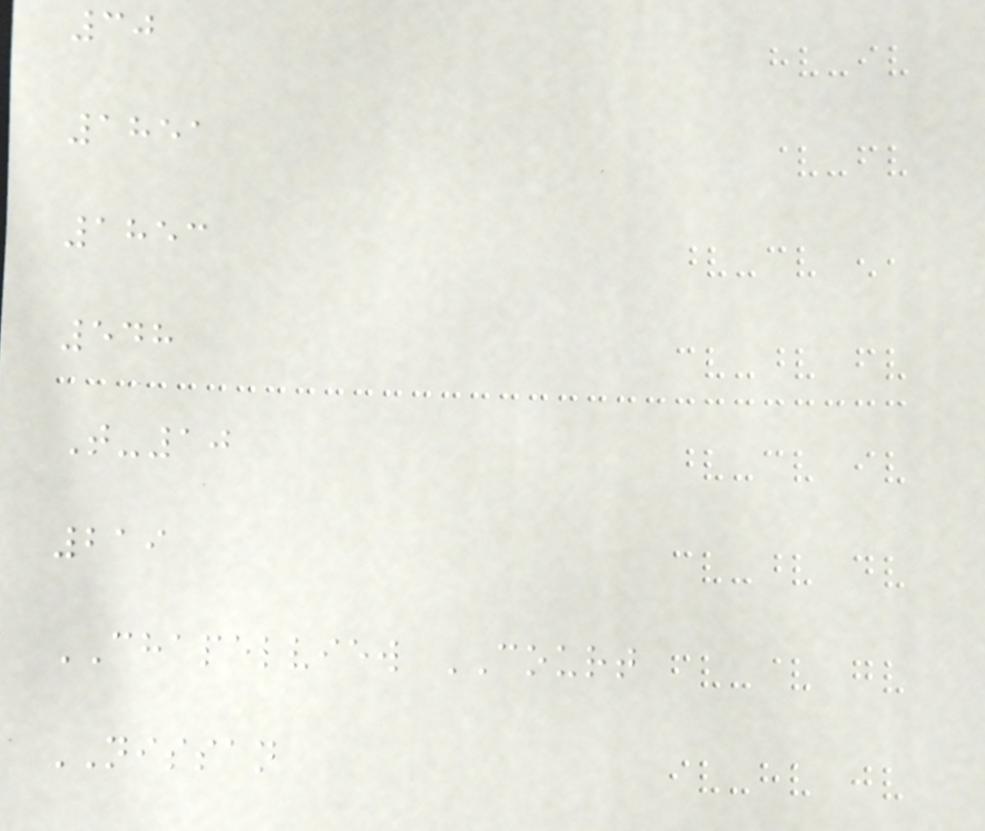30
1851
1853
548
T-10
219
CHAPELVIEW COURT
NISSAN
